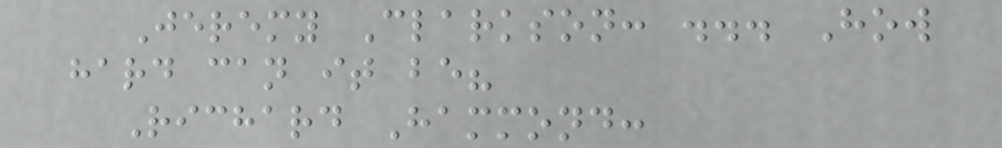Jeremy Clarkson: ... How
hard can it be?
Richard Hammond:
